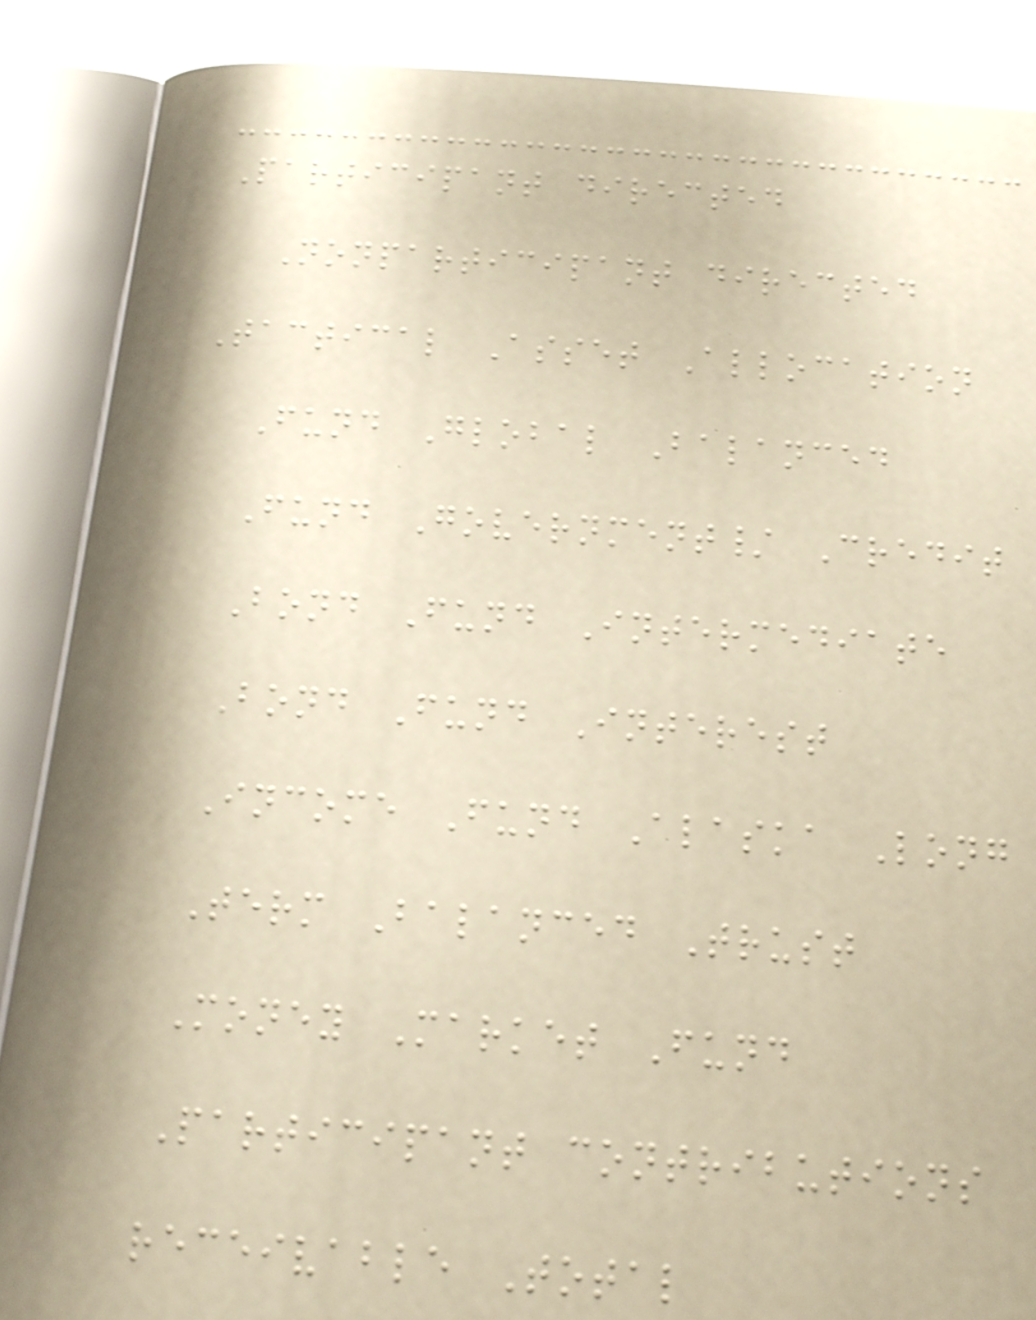Participant directed
Nonparticipant directed
Tactical Asset Allocation
Fund Global Balanced
Fund Government/ Credit
Bond Fund Intermediate
Bond Fund Interest
Income Fund Alaska Long
Term Balanced Trust
Money Market Fund
Participant contributions
receivable Total
